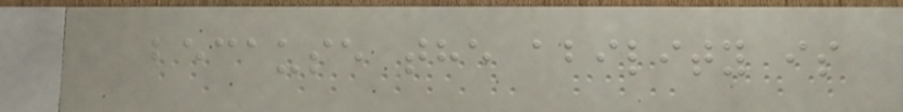because the ability is
